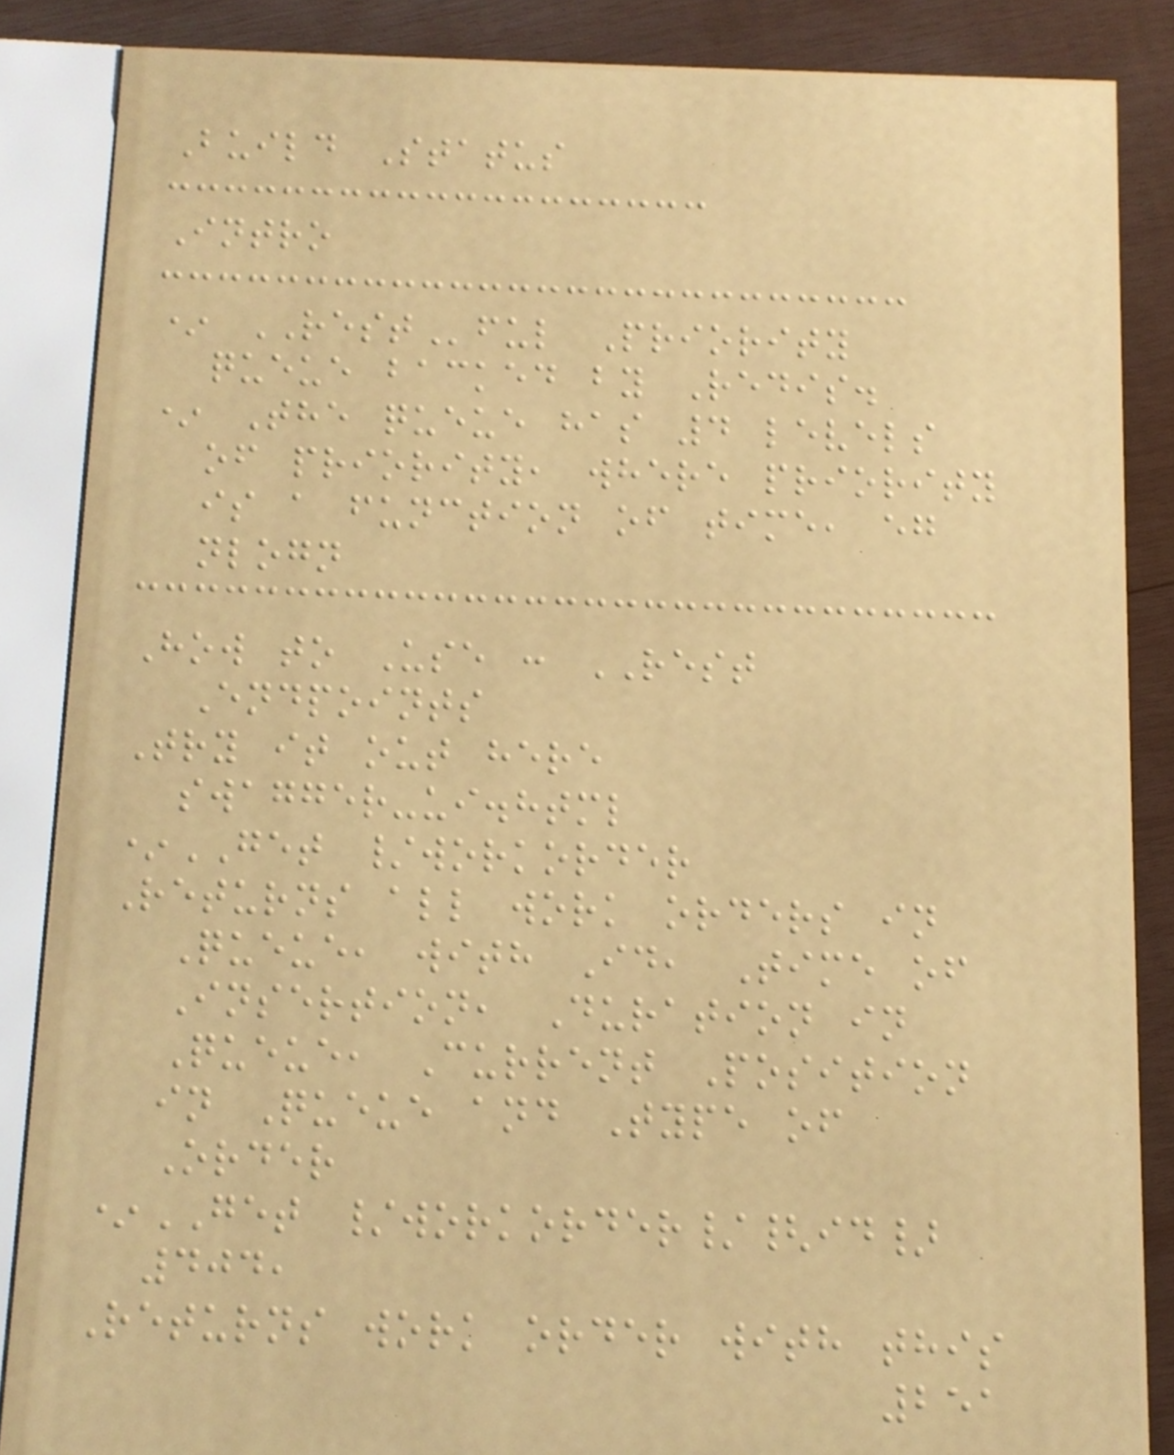Build Status
Intro
* RESTful Priority
queue backed by Redis.
* The queue has 4 levels
of priority, where priority
is a function of time, eg
nlogn
How to Use : REST
Endpoints
Try it out here
swagger-ui.html
*GET /workorder
Returns all work orders in
Queue, with Id, Time of
Insertion, Duration in
Queue, Current Position
in Queue and Type of
Order
*GET /workorder/{id}
404,
Returns work order with this
251
